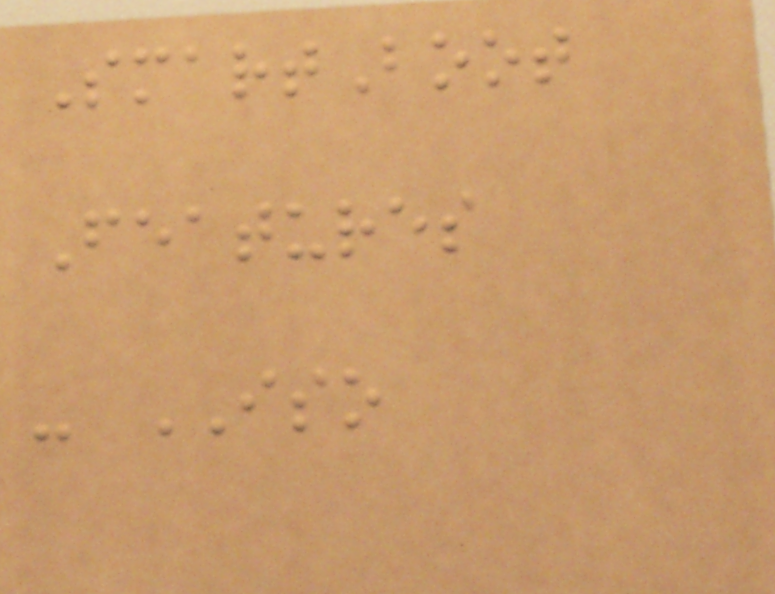SmartBoot
Features
- ISO
